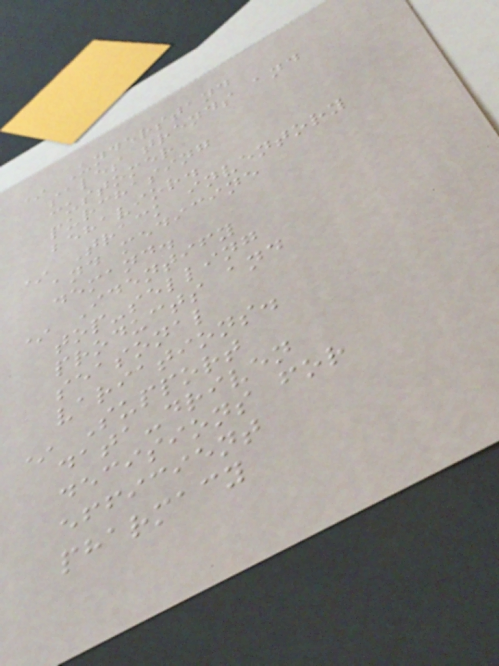* Understand
sales trends and
customer
purchasing
behavior.
* Track inventory
and medicine
demand.
* Identify
top-selling
products and
seasonal
variations.
* Support
data-driven
decisions for
efficient
pharmacy
